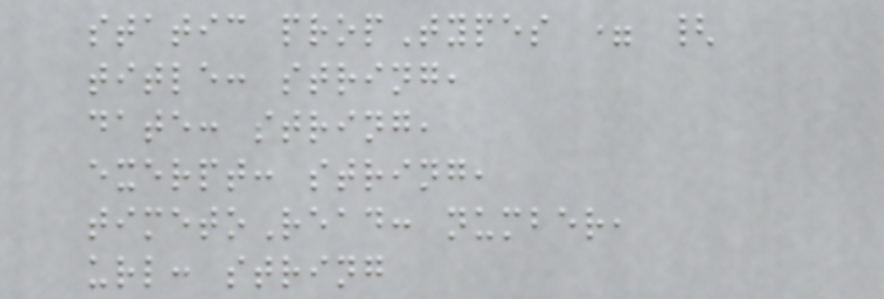static propTypes = {
title: string,
date: string,
exerpt: string,
timetoRead: number,
url: string
